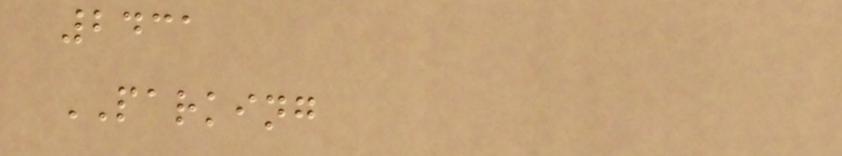2431
PARKING
